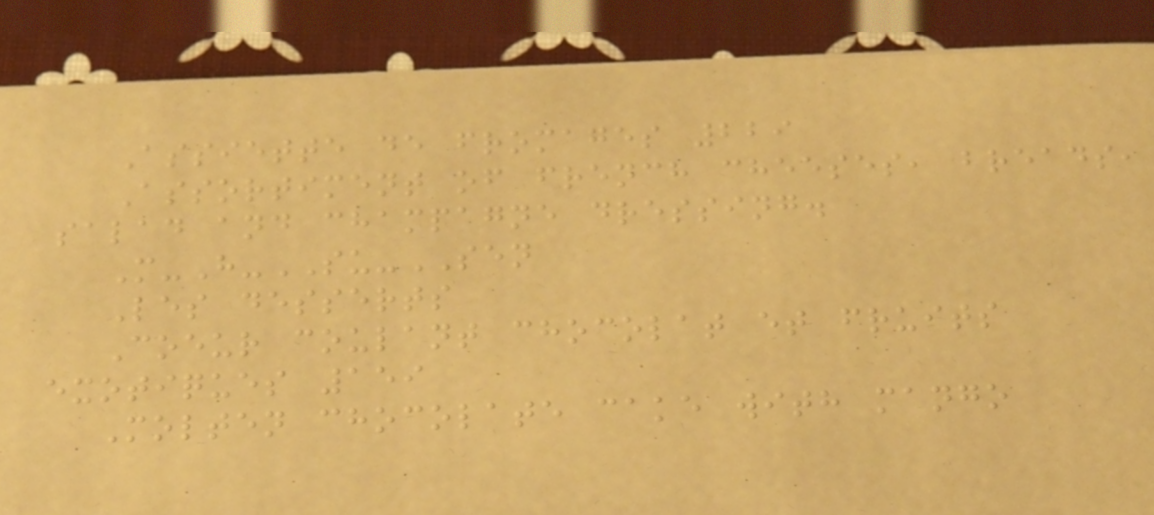Assiette de fromages 229
Assortiment of french cheeses, breads,
salad and champagne dressing.
M-H-SU-SEN
Les desserts
Coeur coulant chocolat et fruits
exotiques 159
Molten chocolate cake with mango
